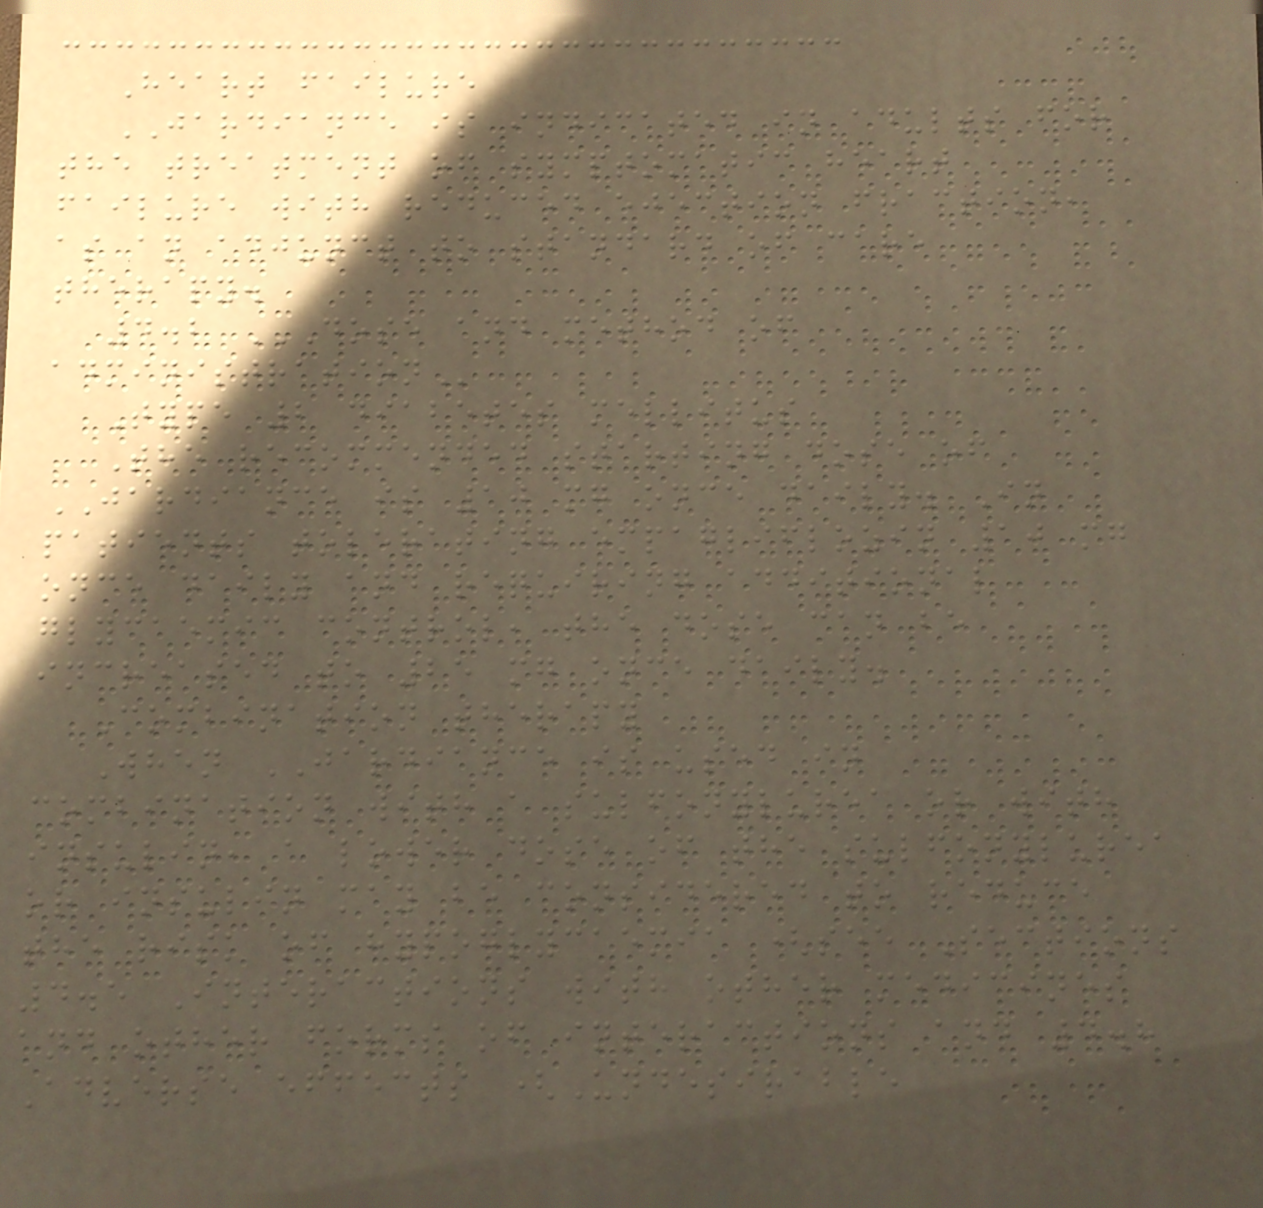Heart failure
JARDIANCE is indicated in adults for
the treatment of symptomatic heart
failure with reduced ejection fraction,
as an adjunct to standard of care
therapy.
4.2 DOSE AND METHOD OF
ADMINISTRATION
Type 2 diabetes mellitus
The recommended starting dose of
JARDIANCE is 10 mg once daily. In
patients tolerating empagliflozin 10 mg
once daily and requiring additional
glycaemic control, the dose can be
increased to 25 mg once daily.
Combination therapy
When JARDIANCE is used in
combination with a sulfonylurea or with
insulin, a lower dose of the sulfonylurea
or insulin may be considered to reduce
the risk of hypoglycaemia (see Sections
4.5 Interactions with other medicines
and other forms of interactions and 4.8
Adverse effects (Undesirable
